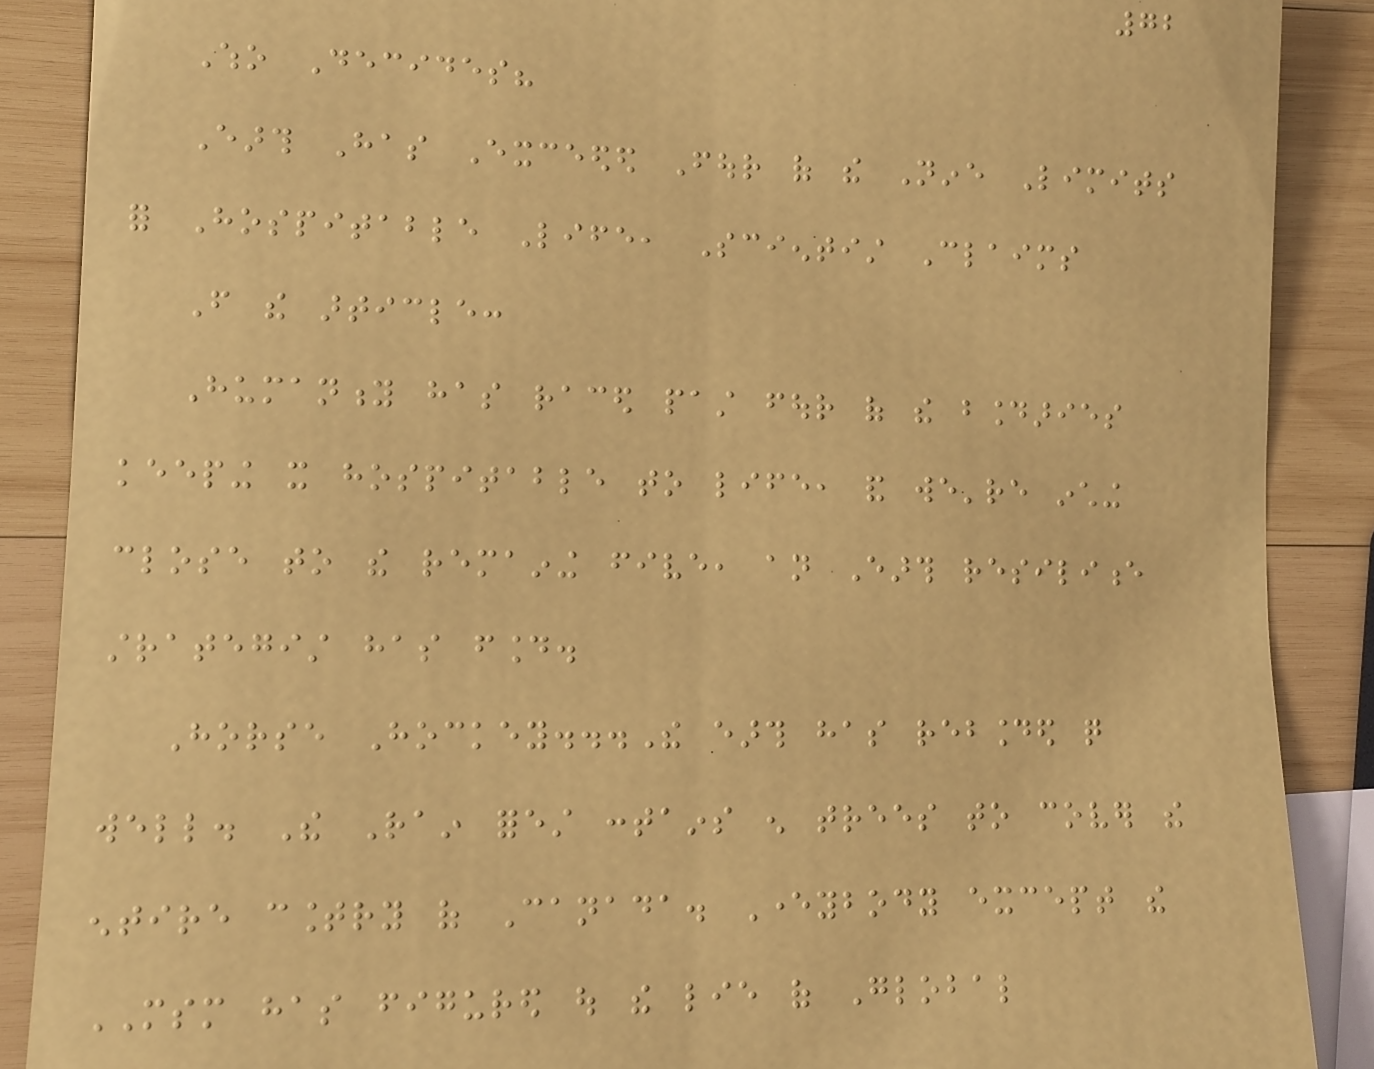72
Who Decides?
Earth Has Exceeded Four of the Nine Limits
for Hospitable Life, Scientist Claims
From the article:
Humanity has raced past four of the boundaries
keeping it hospitable to life, and we're inching
close to the remaining five, an Earth resilience
strategist has found.
Horse Hockey...The earth has rebounded quite
well. The Rain forest contains enough trees to cover the
entire country of Canada. Everybody except the
MSM has figured out the lie of Global
